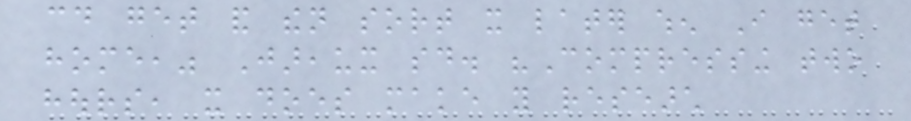could get and then sort it later when I get
home," Jareaux said. "Compressing two
hours, it does make you research
